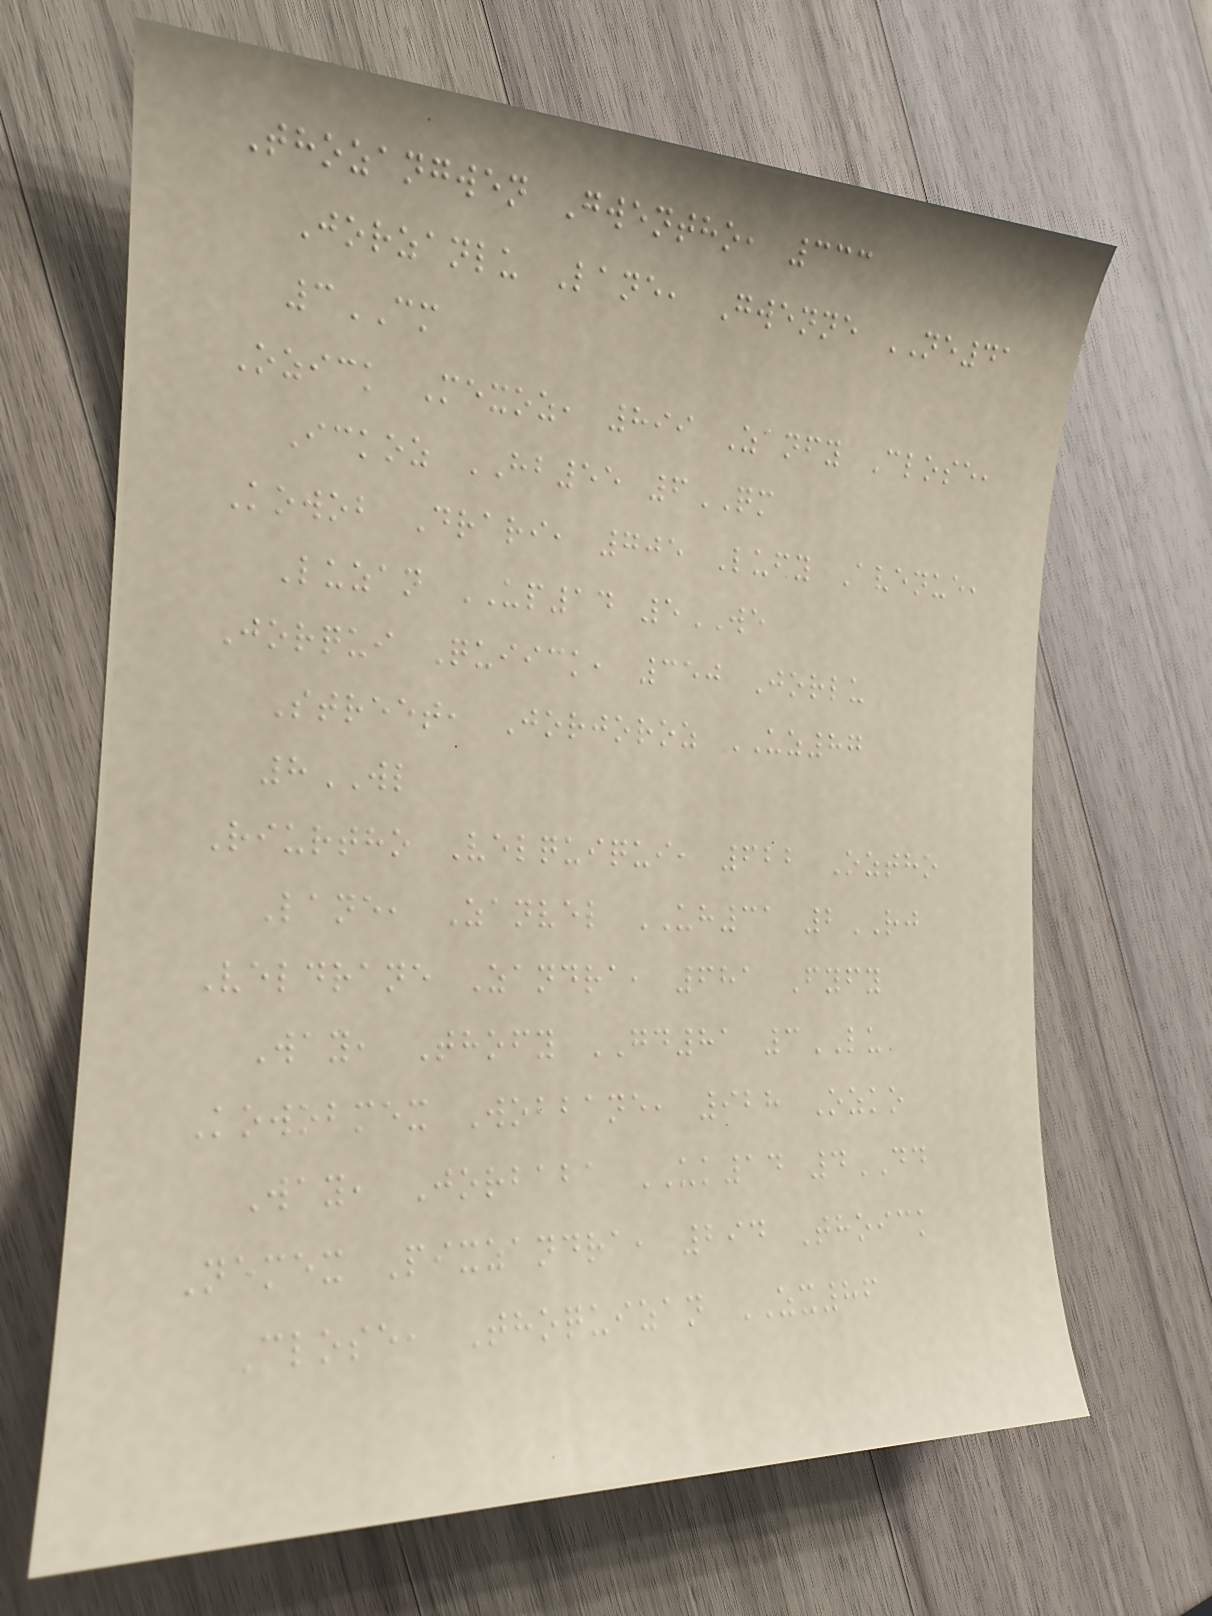Thozangwen Gwentho, 333
Jorzanlu Lane, Gwenne NE41
3CM
Ozick Mexoz, 899 Zanfy Close,
Ickoz HB55 6QM
Kowob Drari, 705 Lufy Avenue,
Luzan UP14 5WE
Jorqui Quiick, 350 Jorlu
Street, Jorjoroz UZ87
8WL
Riurtho Velquiqui, 622 Oztho
Lane, Zanvel UH31 2RJ
Veldrane Zandra, 681 Fyfy
Way, Thofy GD81 3LU
Kowobmex Wobbane, 928 Ozko
Way, Jorbaba UK14 4DD
Nemex Pixzandra, 294 Thoick
Close, Thoquizan ZX86
